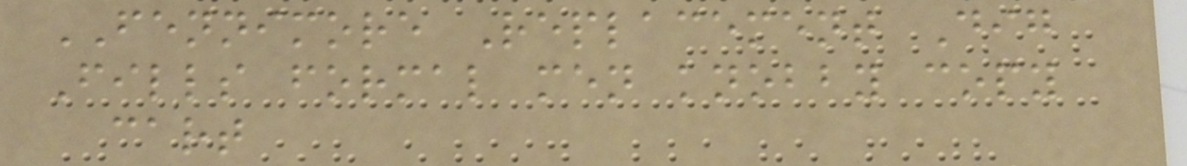FENNIMORE Replacement Dig
Fills formal men knobby copy
cart
